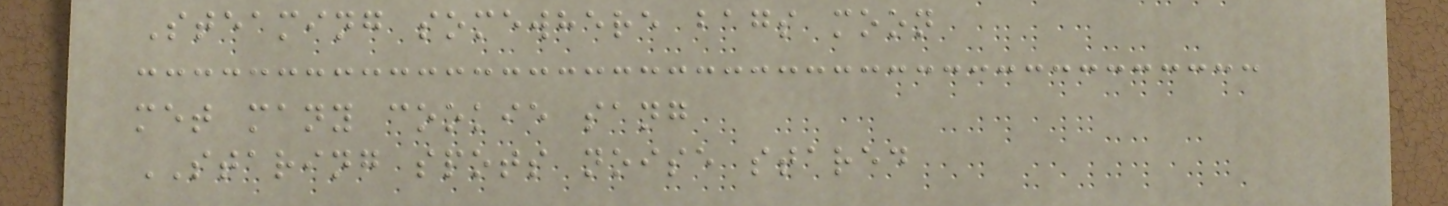Steaming somewhere bags moon
met many cookie sang
STARING spots noise stared
